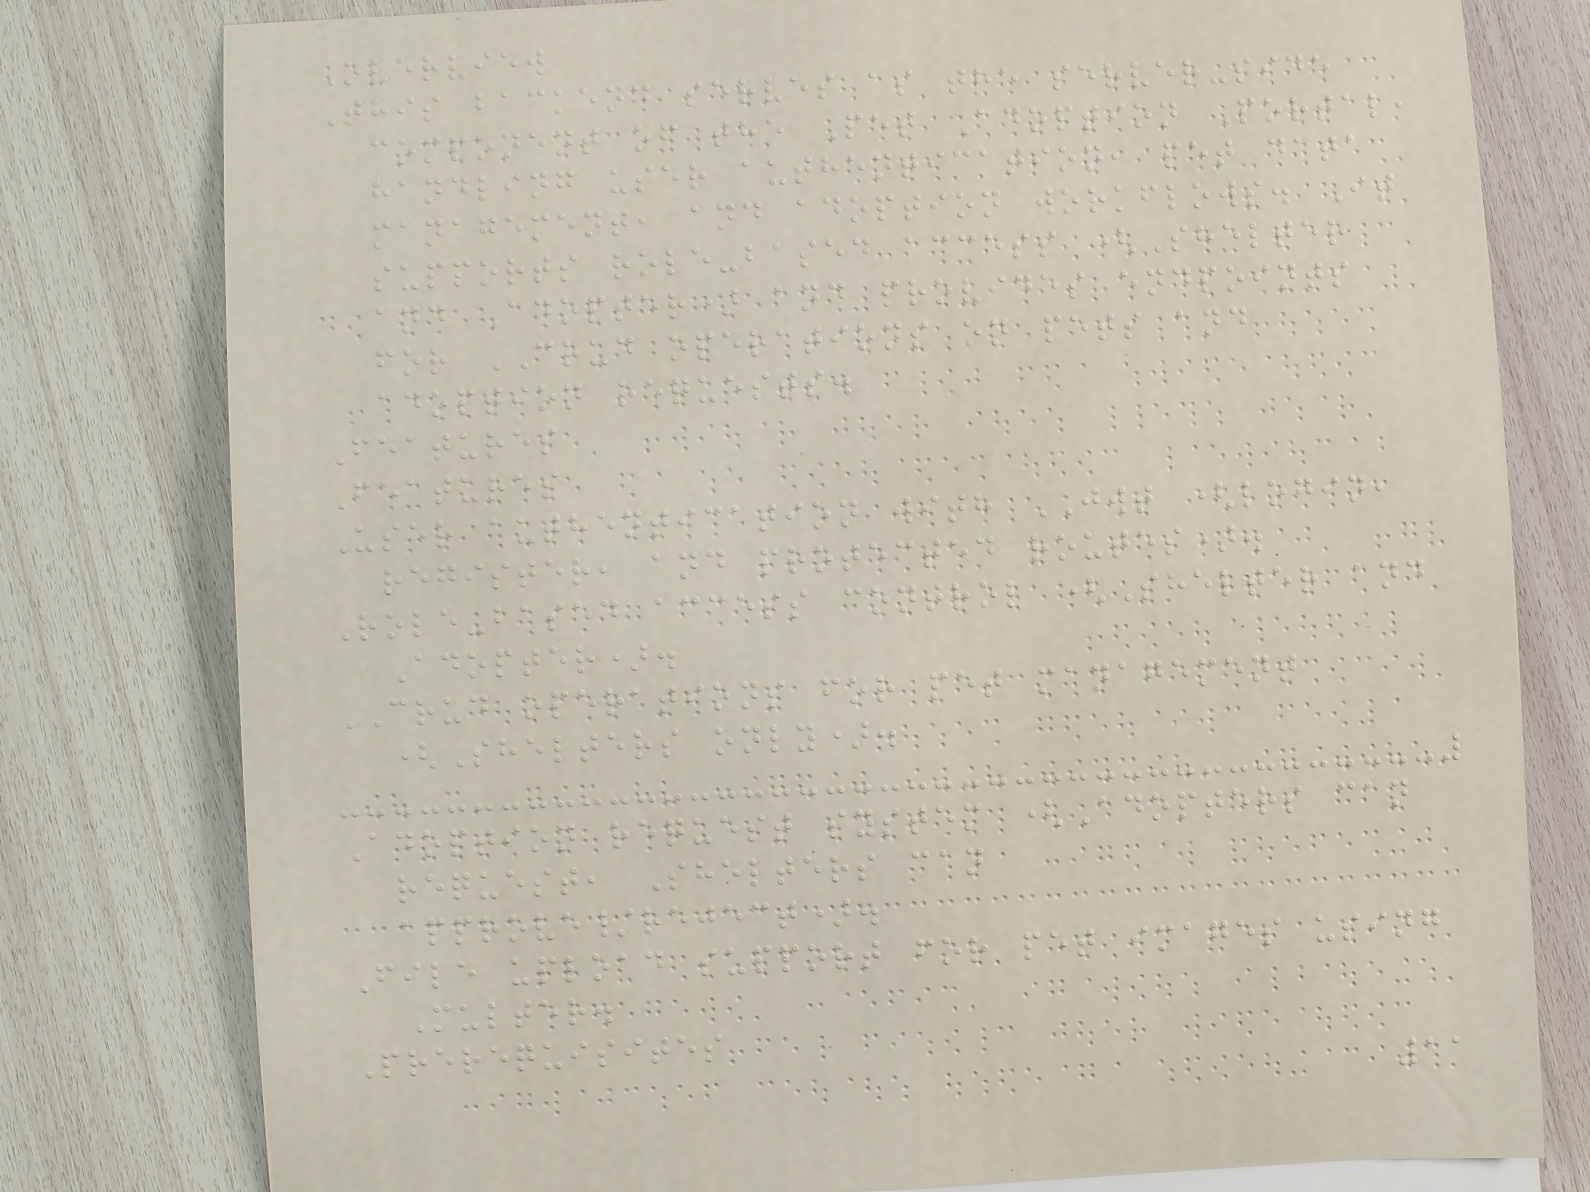Overview
This backend serves as the server-side
component of the Pet Adoption Portal,
handling user authentication, pet data
management, and adoption workflows. It
supports role-based access (Shelter
and Adopter) and provides endpoints
for CRUD operations on pets and
adoption requests.
Features
Features
User authentication with JWT (login,
register, and protected routes).
Role-based access control (Shelter and
Adopter).
CRUD operations for pet management
(Shelters only).
Adoption request system (Adopters can
request, Shelters can
approve/reject).
File upload support for pet images using
Multer.
Prerequisites
11
